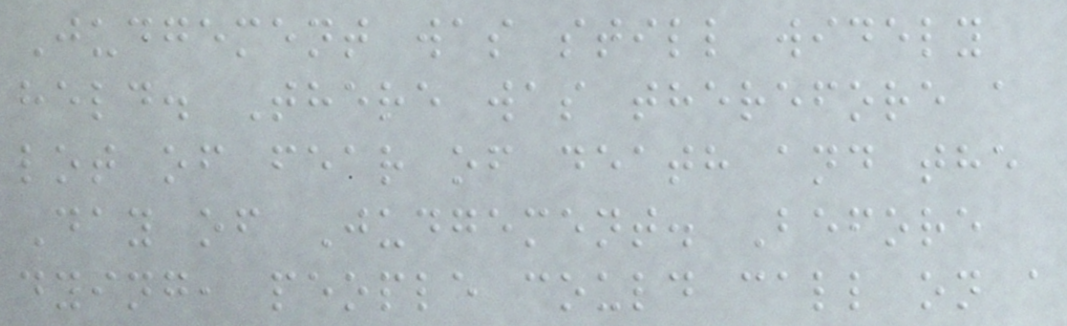Judgement was still widely
held. There was therefore a
lot of fear of death and the
Day of Judgement. Before
dying, people could call on a
